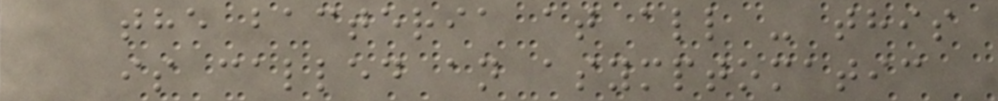the bacteria at all - this
is called an asymptomatic
